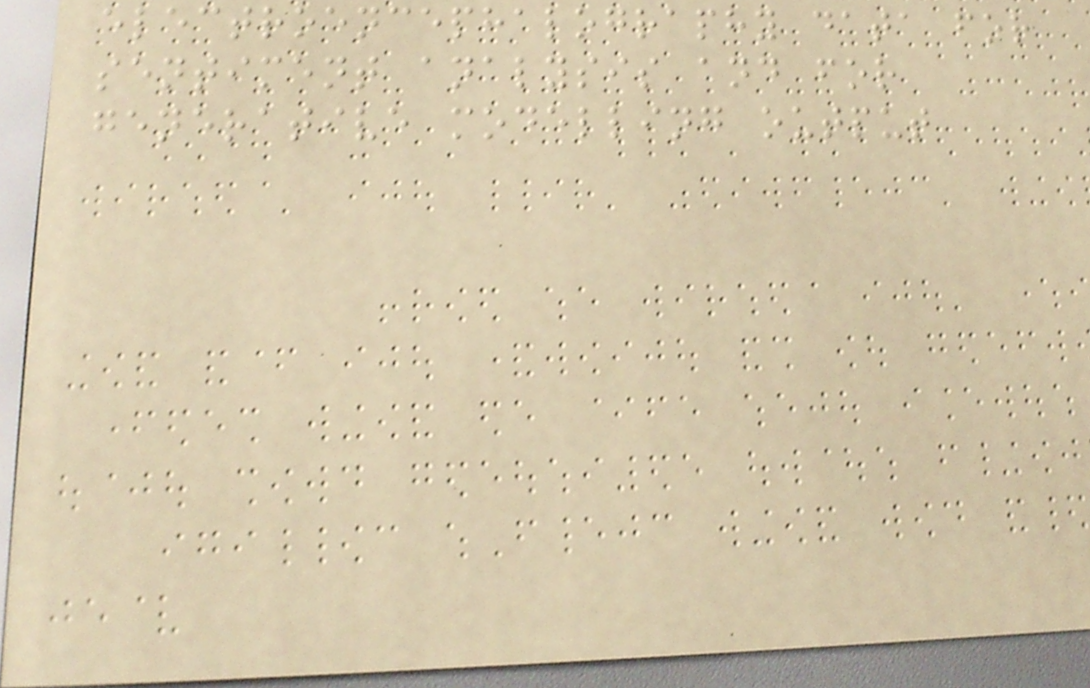electroencephalography data for
sentiment analysis and for
generative modelling output
